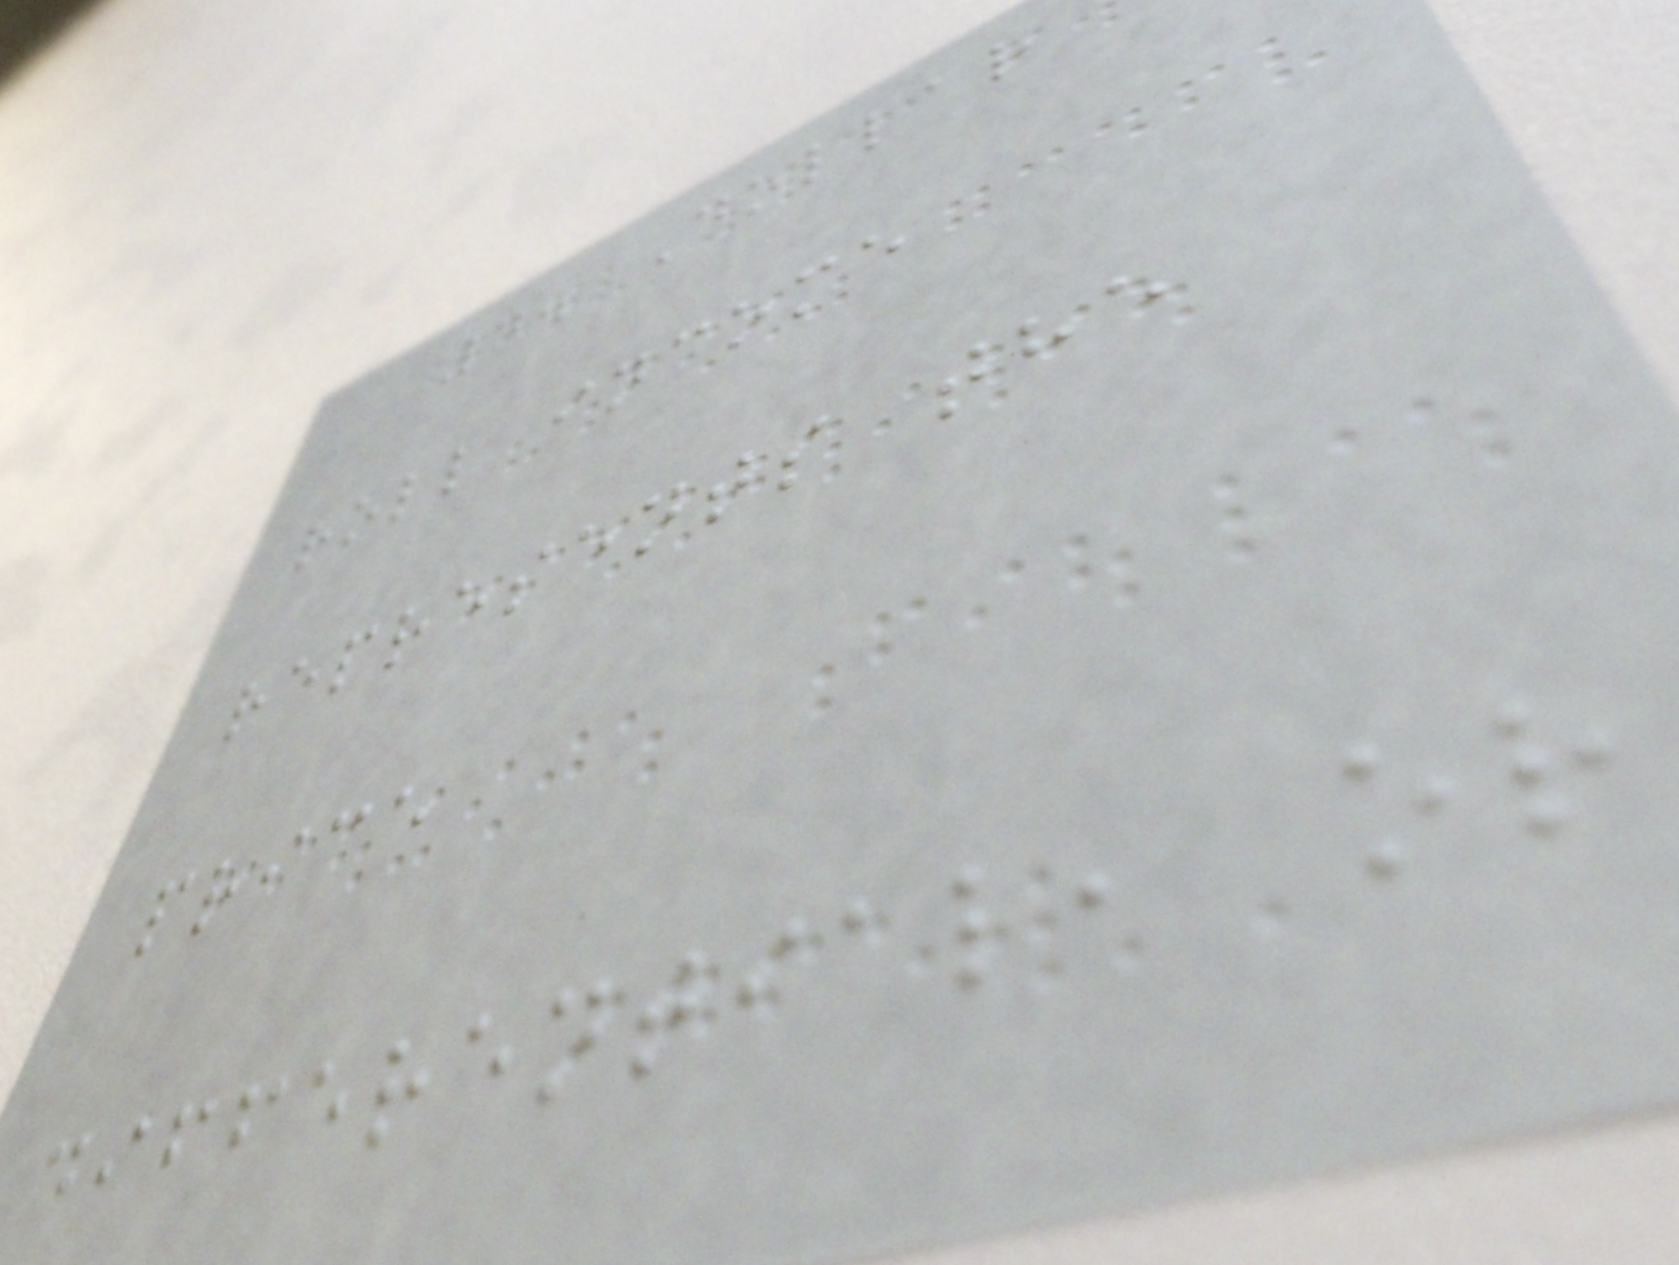4. Dollar
roll income
represents the
price
differential, or
